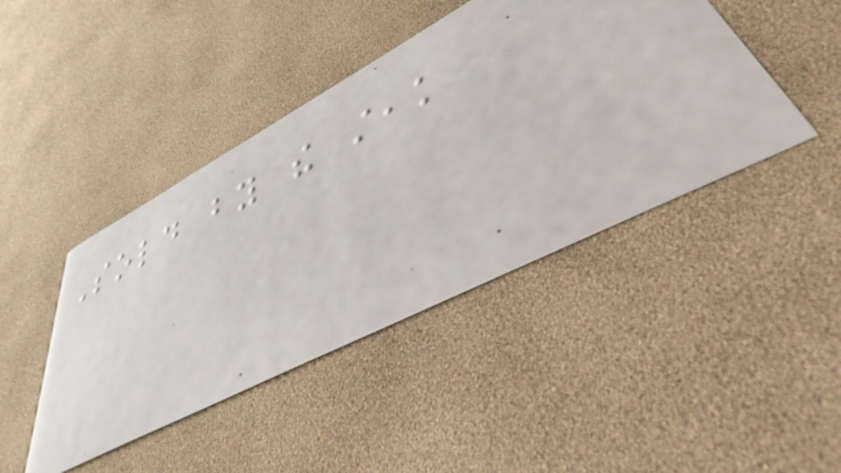Sold by the steak
